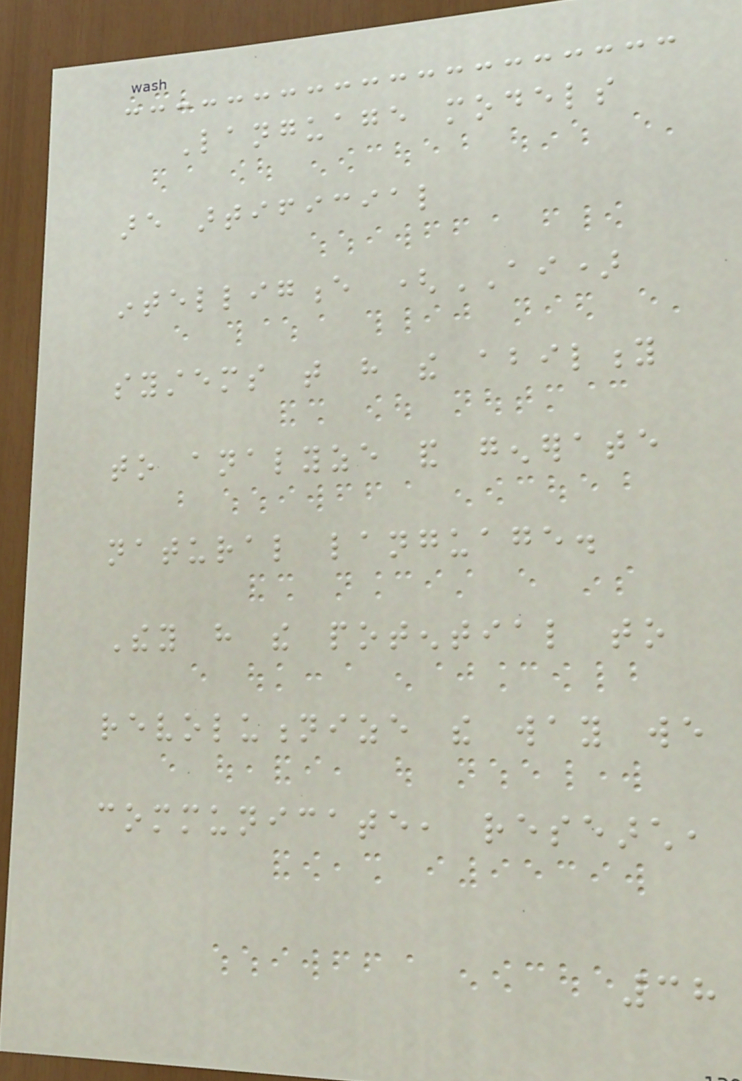Language models
are artificial
intelligence (AI)
systems that have the ability
to analyze and generate
natural language.
They have the potential to
revolutionize the way we
communicate, research,
38
